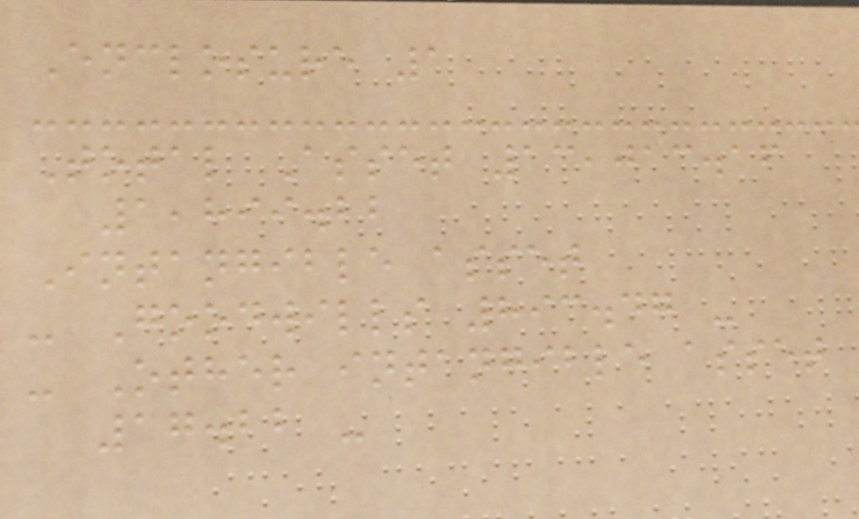Enclosure 1
Total Asset 13,013.16
1,899.22
Intangible asset
- Goodwills 893.47 -
- Other intangible asset
17.22 -
